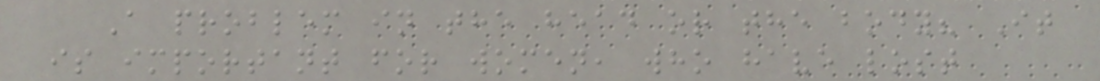A problem in the head or the body? It
is important for women, who have lost
